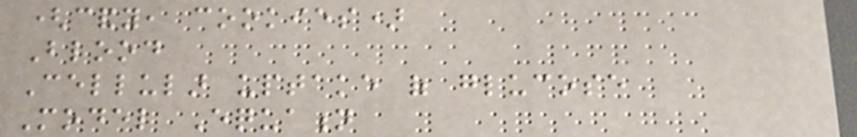(candy, cookies)
Blood
Cellular uptake of glucose
Model Equation
